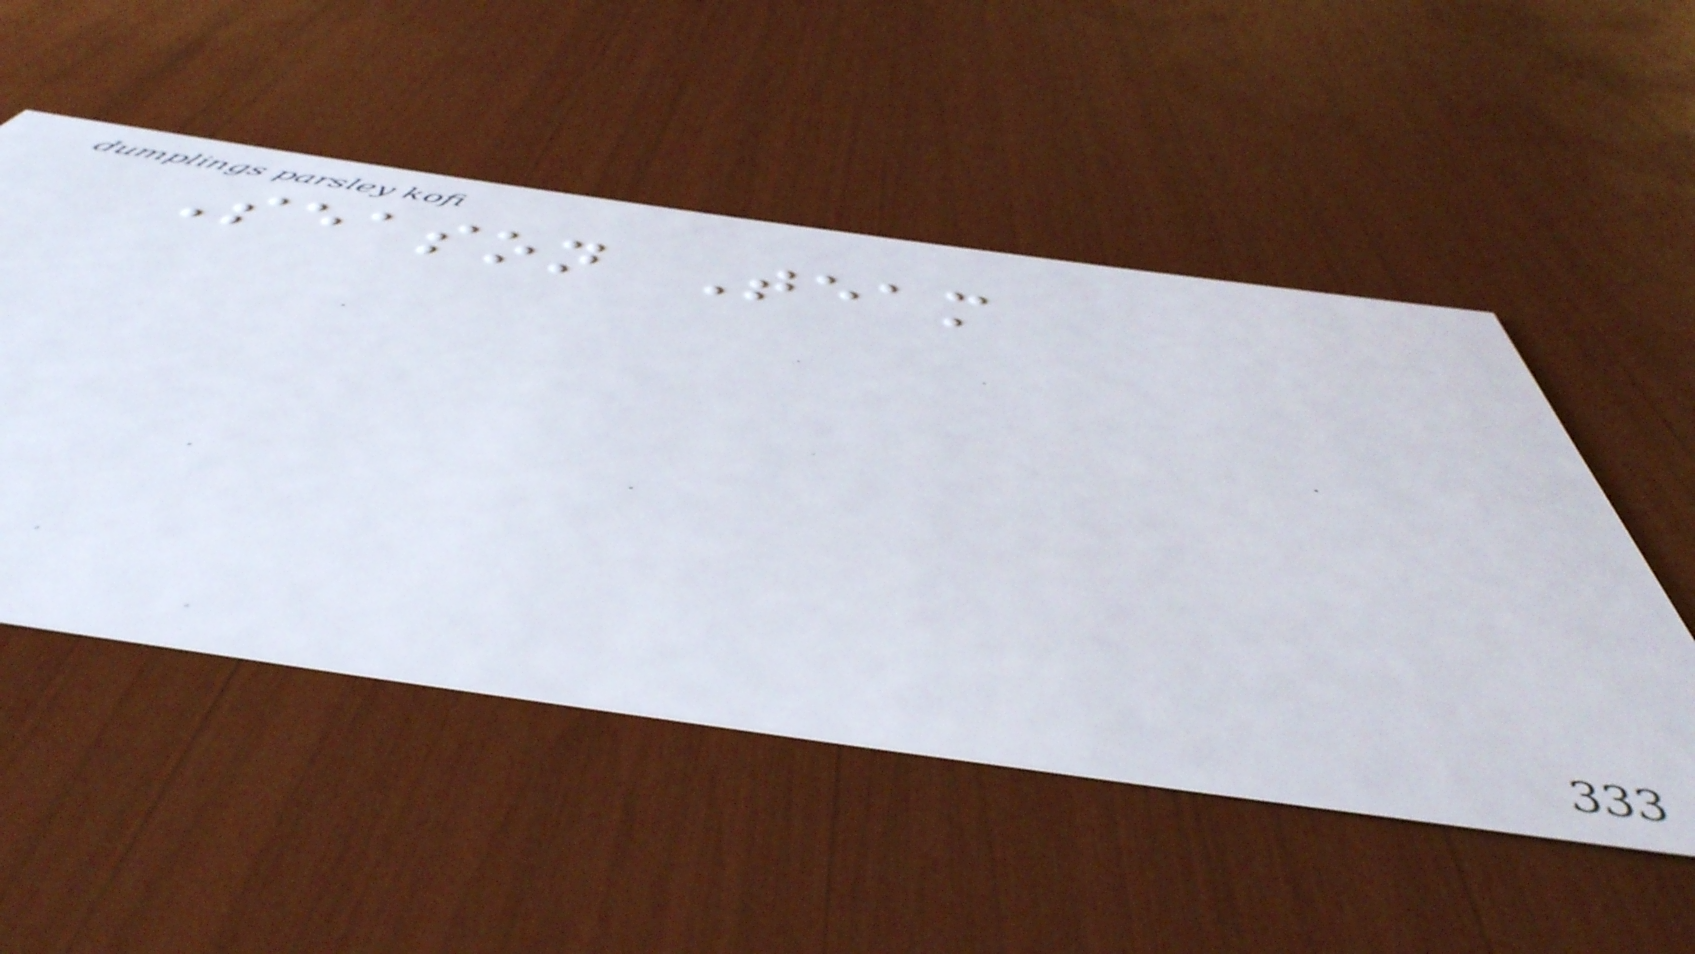Season Team
